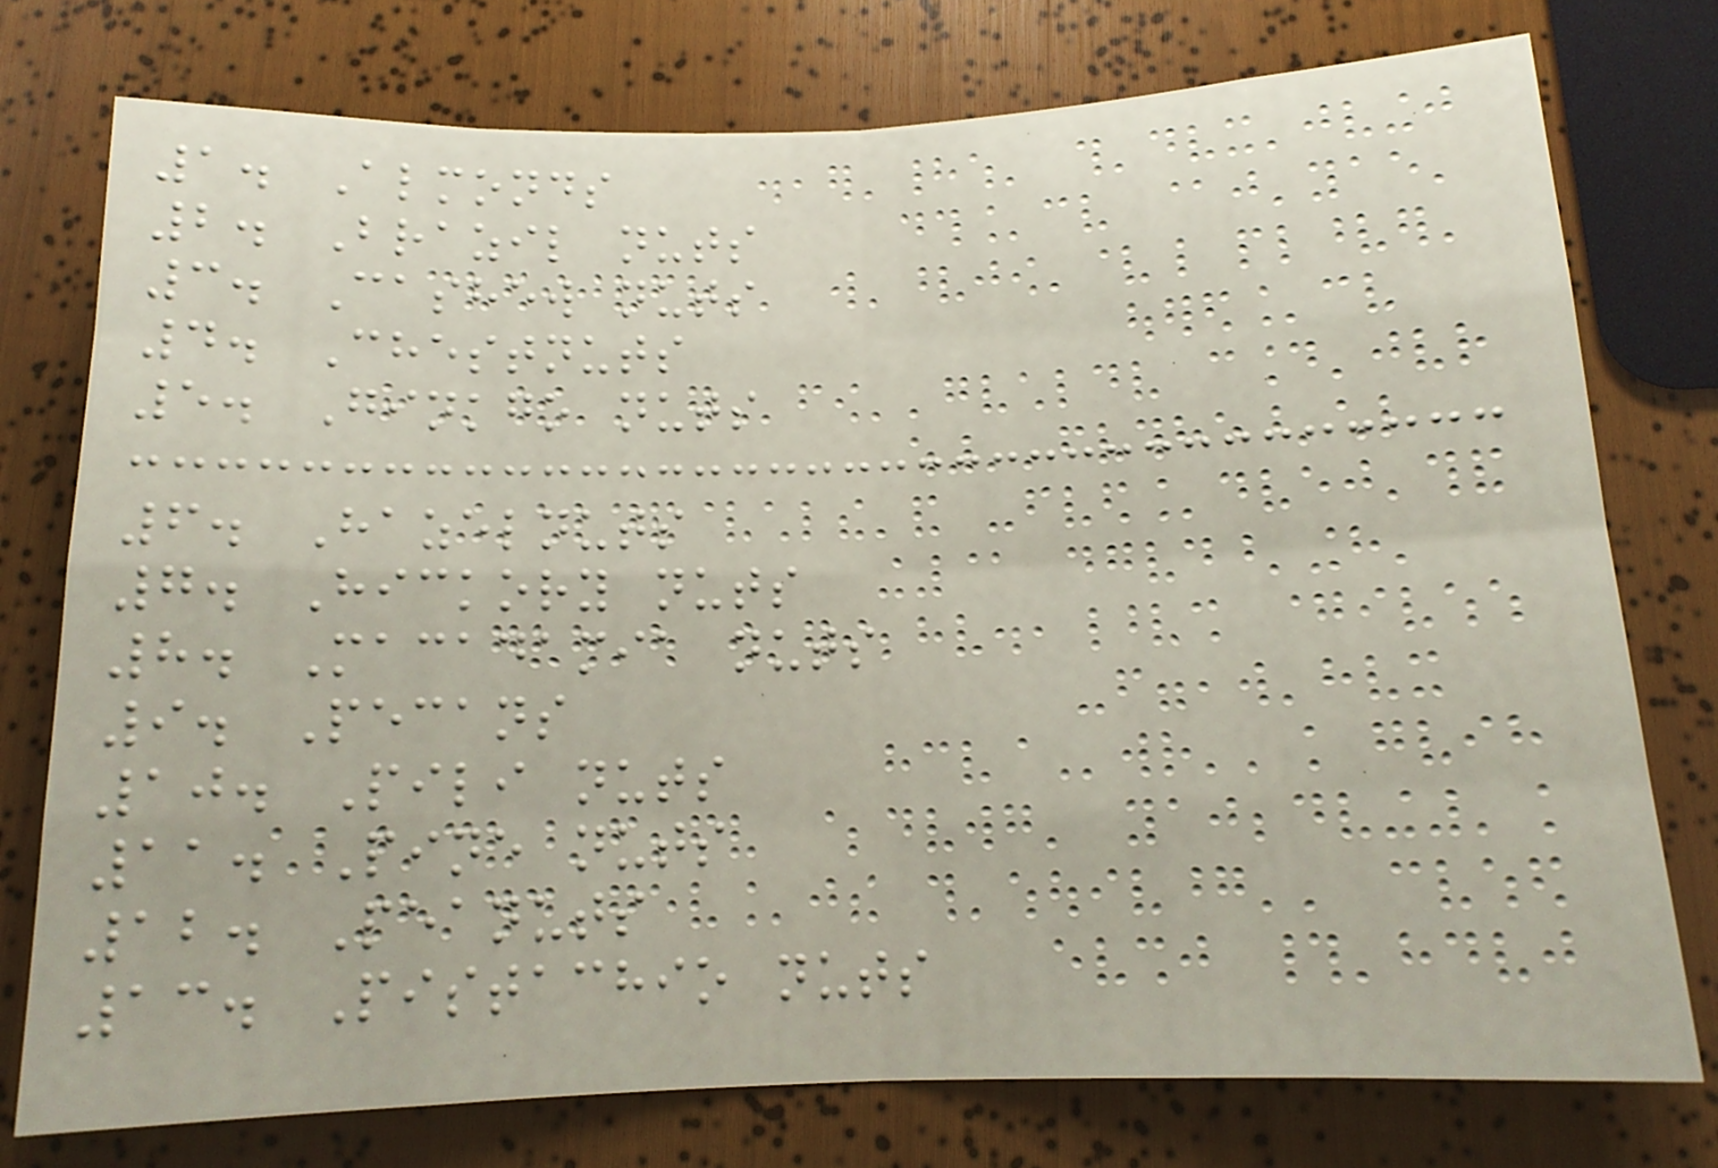1. Almonds
2. Brazil nuts
3. Cashew nuts
4. Chestnuts
5. Ginkgo nuts
6. Hazelnuts
7. Hickory nuts
8. Macadamia nuts
9. Pecans
10. Pili nuts
11. Pine nuts
12. Peanuts
13. Pistachio nuts
